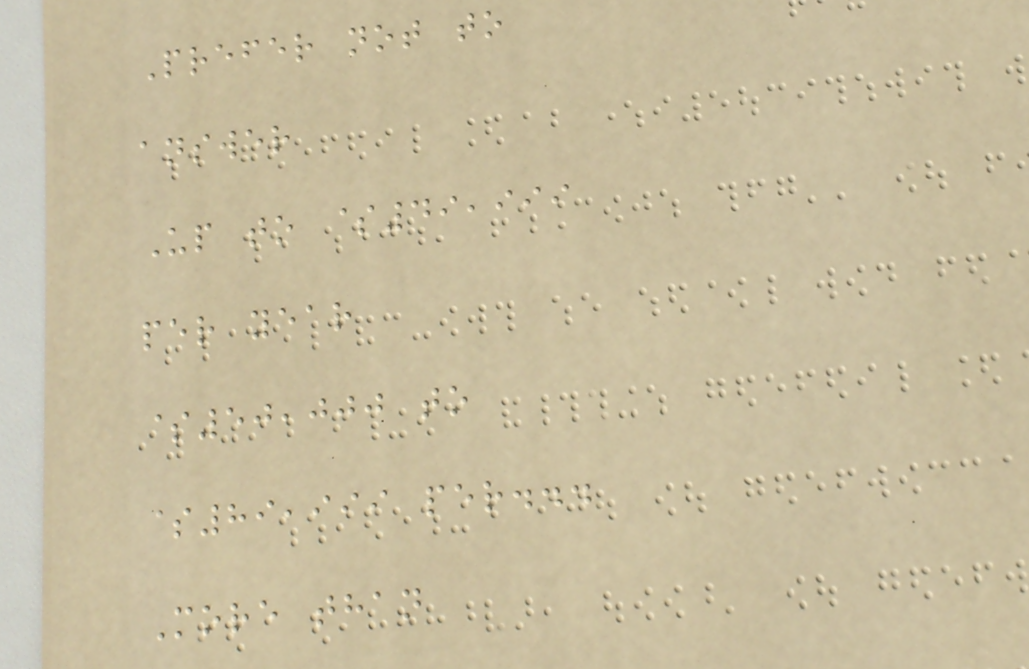Prefer not to
answer
Up to $49,999
per year
$50,000 to
$89,999 per...
More than
